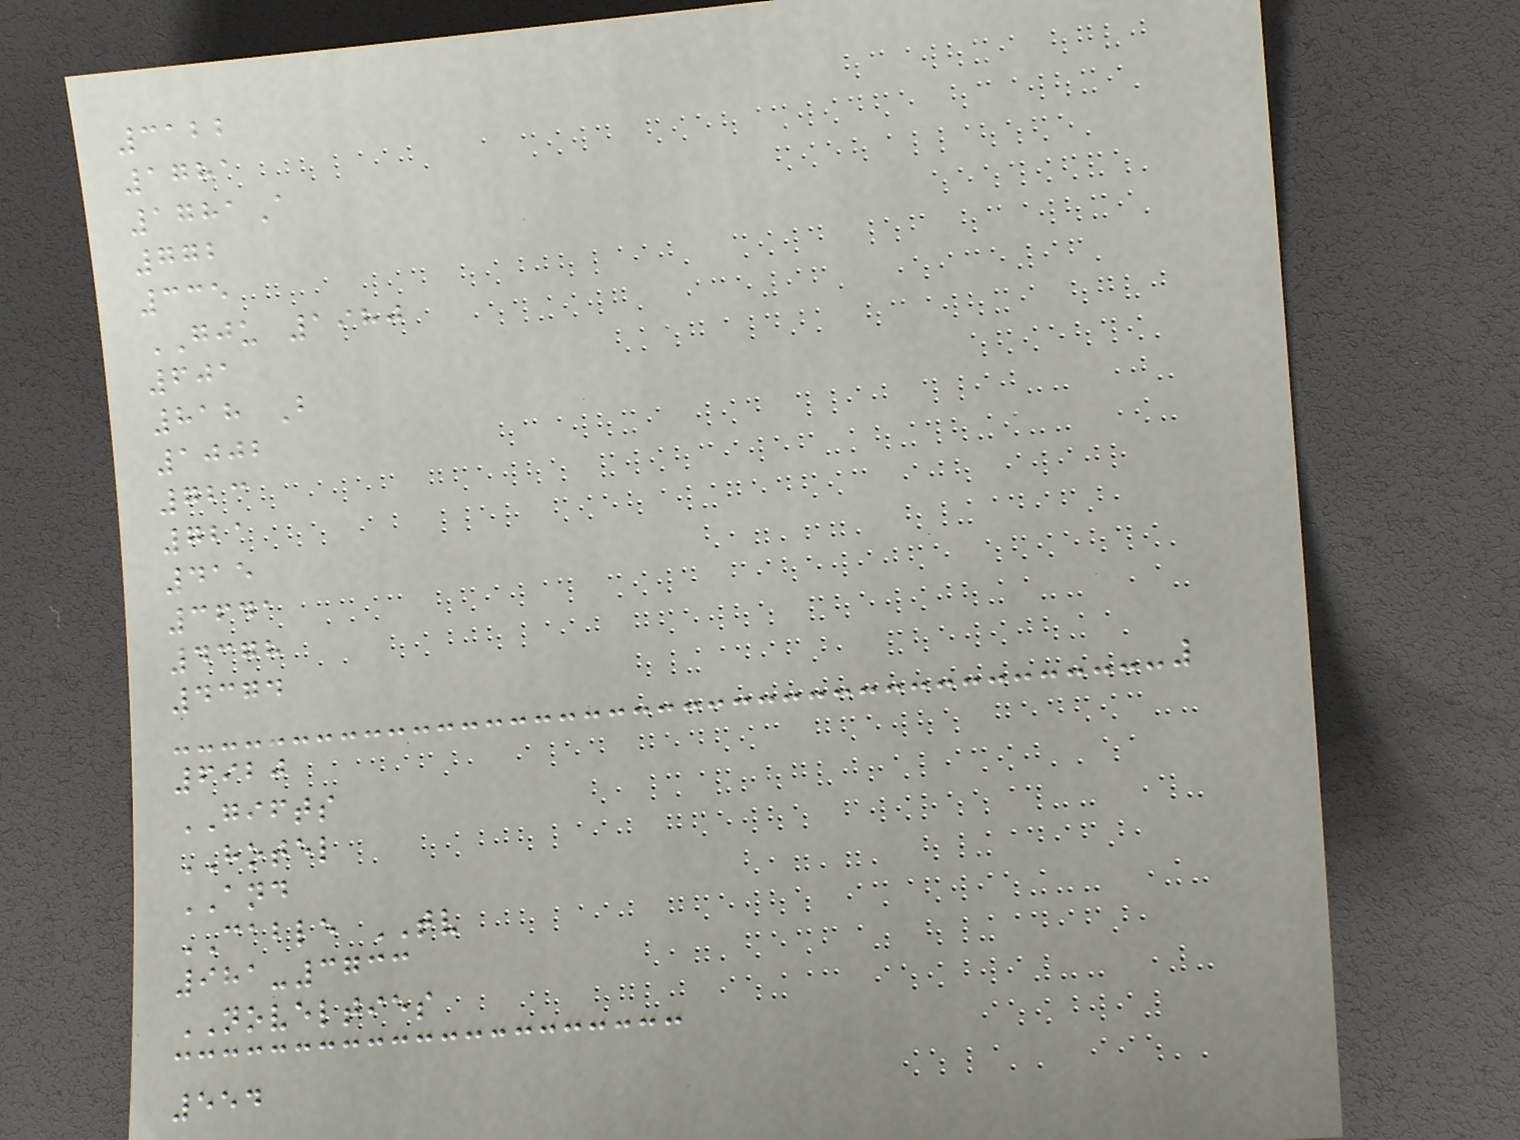3122
1781
1781A
772
335
GJU 1980
601
818 B
1002
723
721
415
3641
4378
4374
6920
GIFTS
HOTEL
AND
CABLE TV
981-3733
NOVELTIES
554
